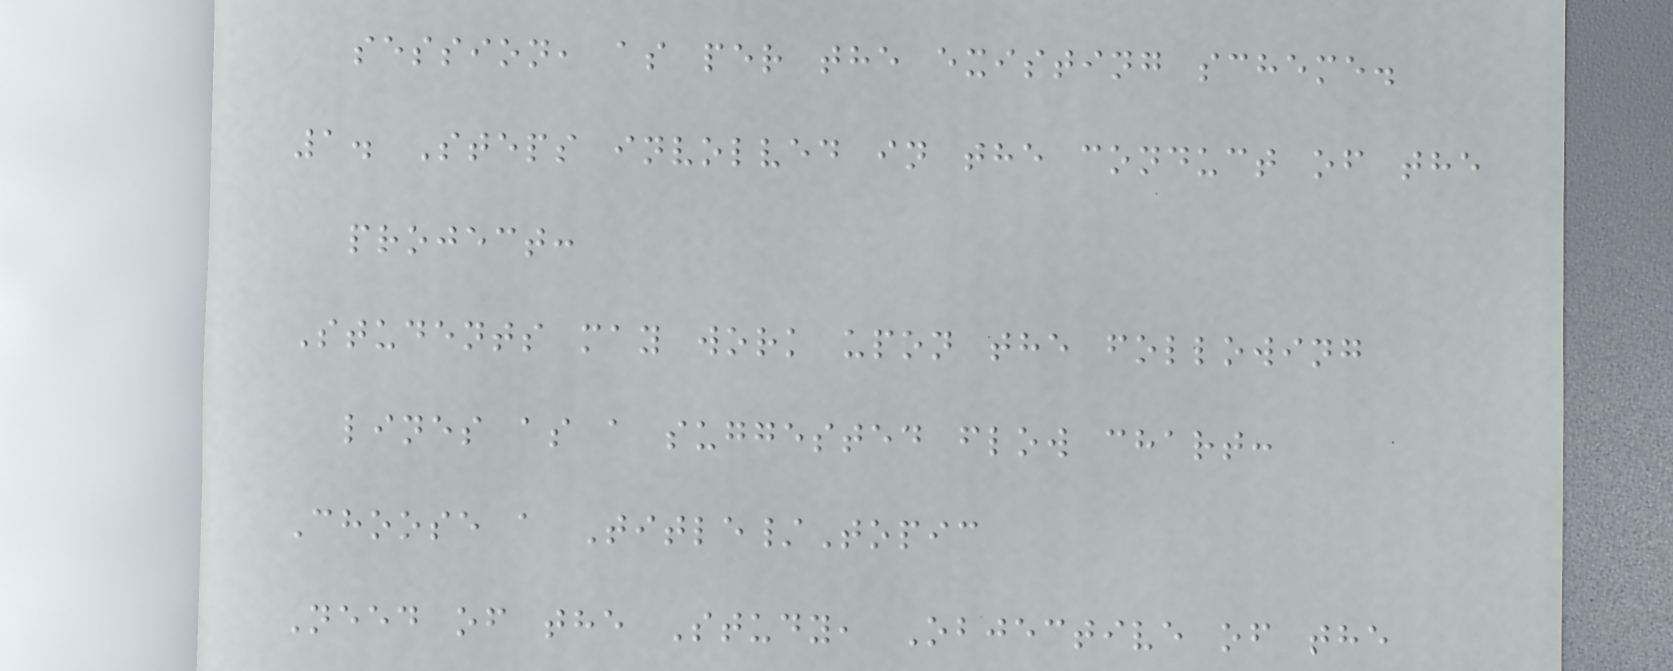session, as per the existing scheme.
1. Steps involved in the conduct of the
project:
Students may work upon the following
lines as a suggested flow chart:
Choose a Title/Topic
Need of the Study, Objective of the
